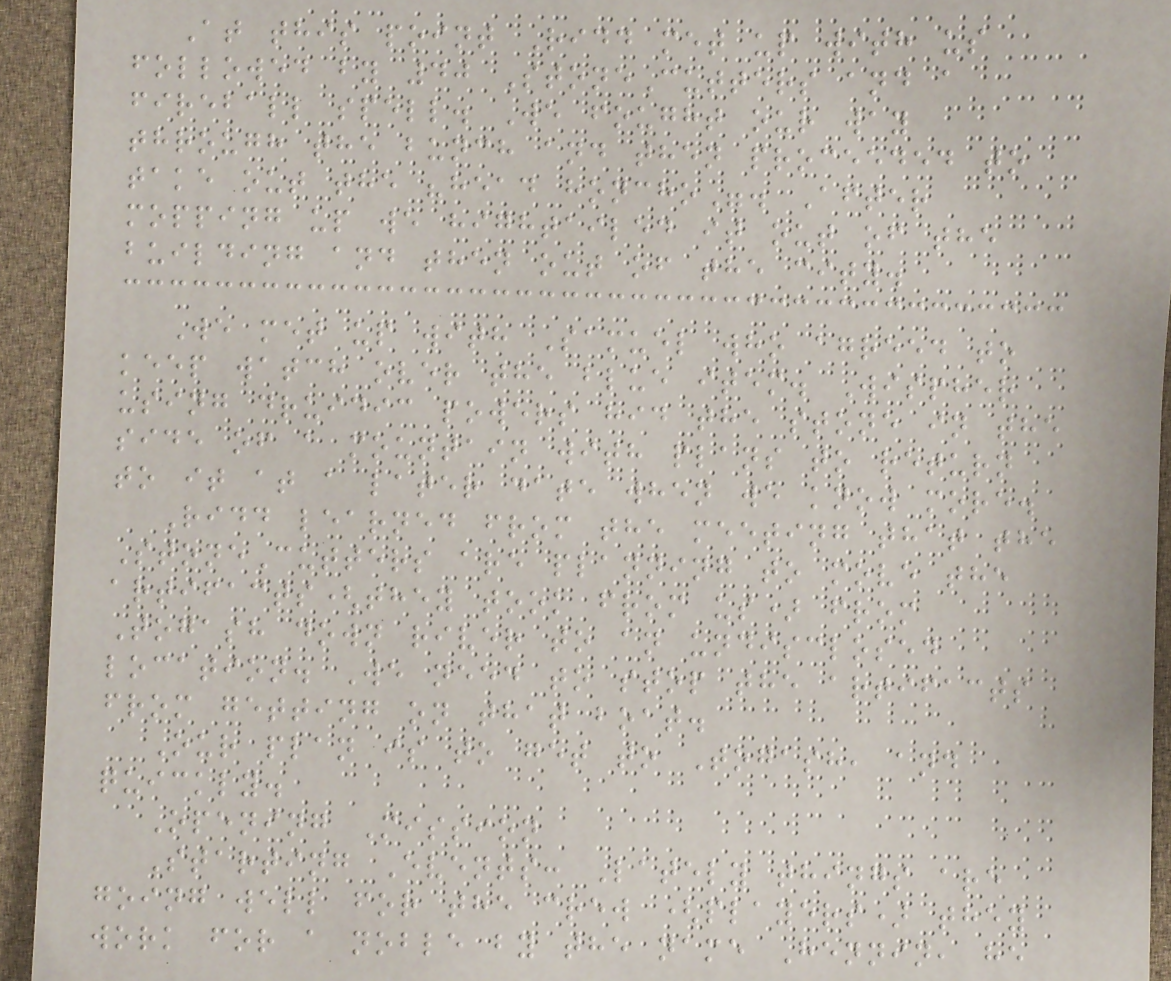At this point Ridd met up with us
followed by 40 StoneCutters and a
fireball spell. We fought our way
through the bunch and then proceeded to
take out the "head honcho". After
mopping up we hightailed it out of the
building and then out of the city.
We met up with Samuel who agreed to
keep watch over the blue item. Wispher
using druidic powers hid the stone in the
side of a mountain with plans to return
to it at a later date when we know more.
Ridd learned from the meeting that the
StoneCutters are planning to move the
artifacts(they took from us) from
Togash down river to an undisclosed
location. We need to stop the artifacts
from getting on that boat.
Our plan is to get to Togash, and
quickly.
Opening Mission
Starting Events: Lately things are
going well for the crew (players) they
work for a noble by the name Hennin, he
